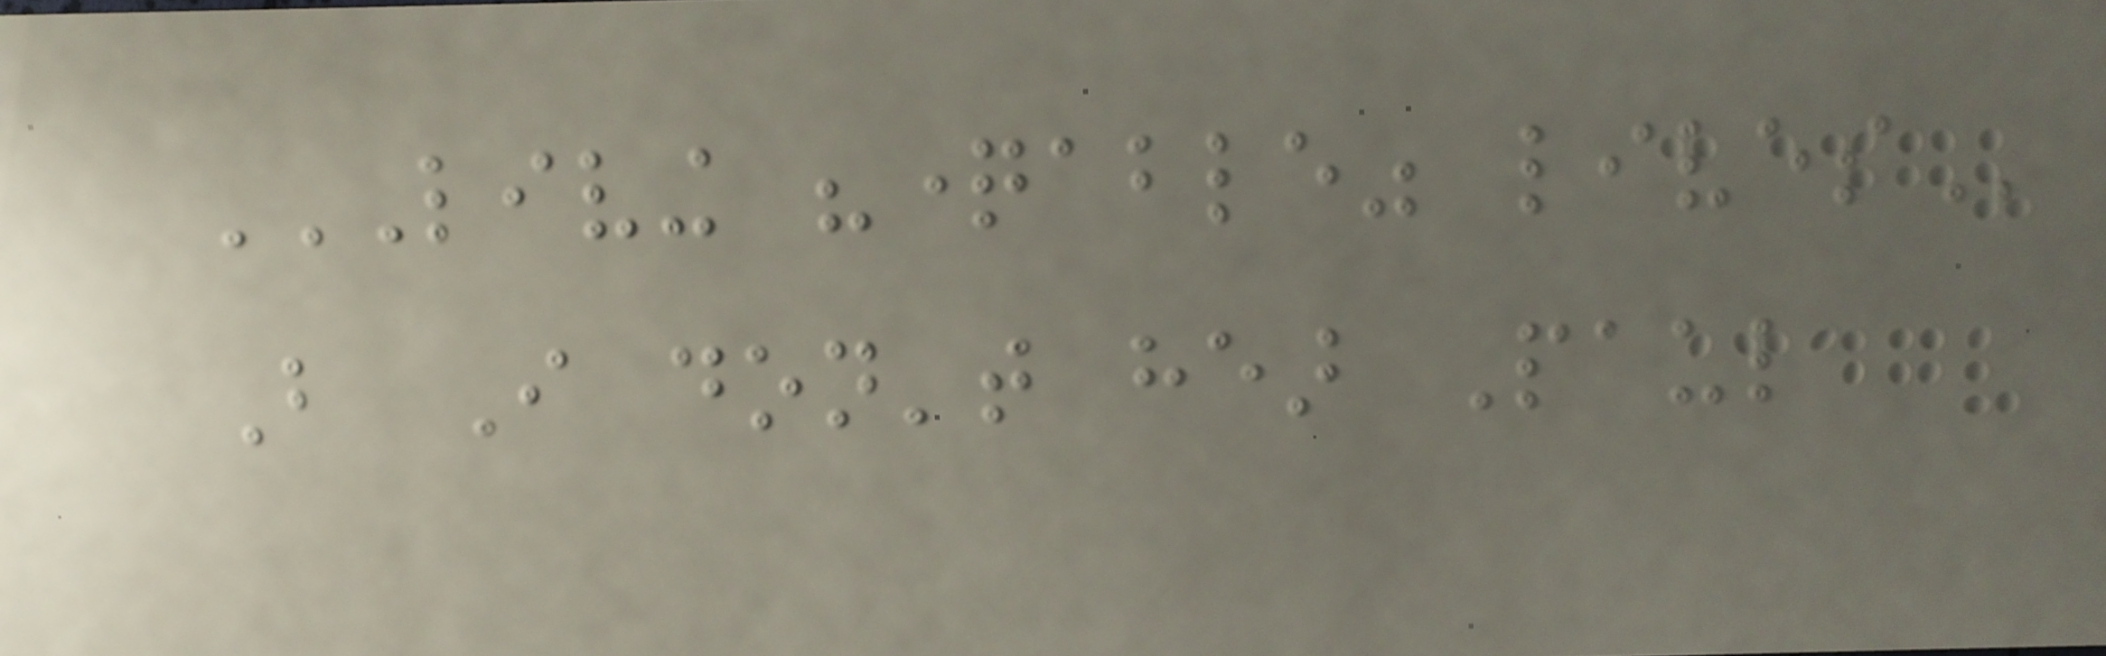LIVING "QUESTIONABLE" LIVES
But I don't hear Paul
